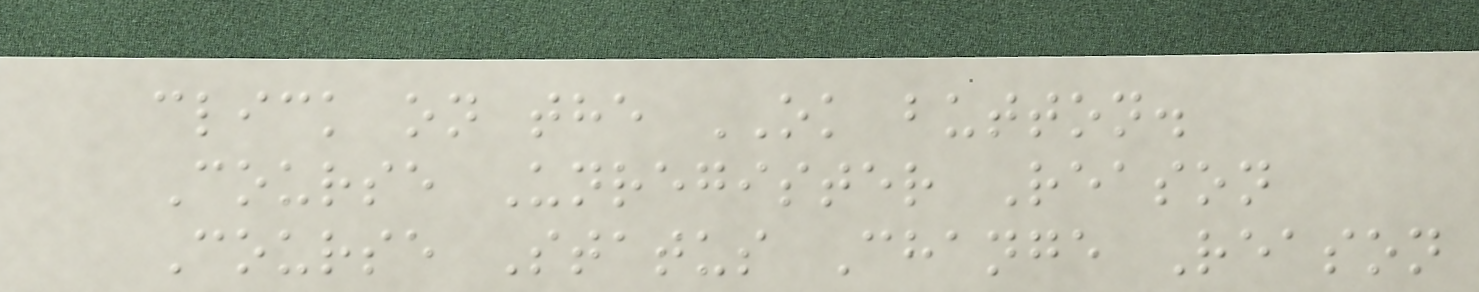click on the OK button.
Course Unregister Reason
Course Status Change Reason
